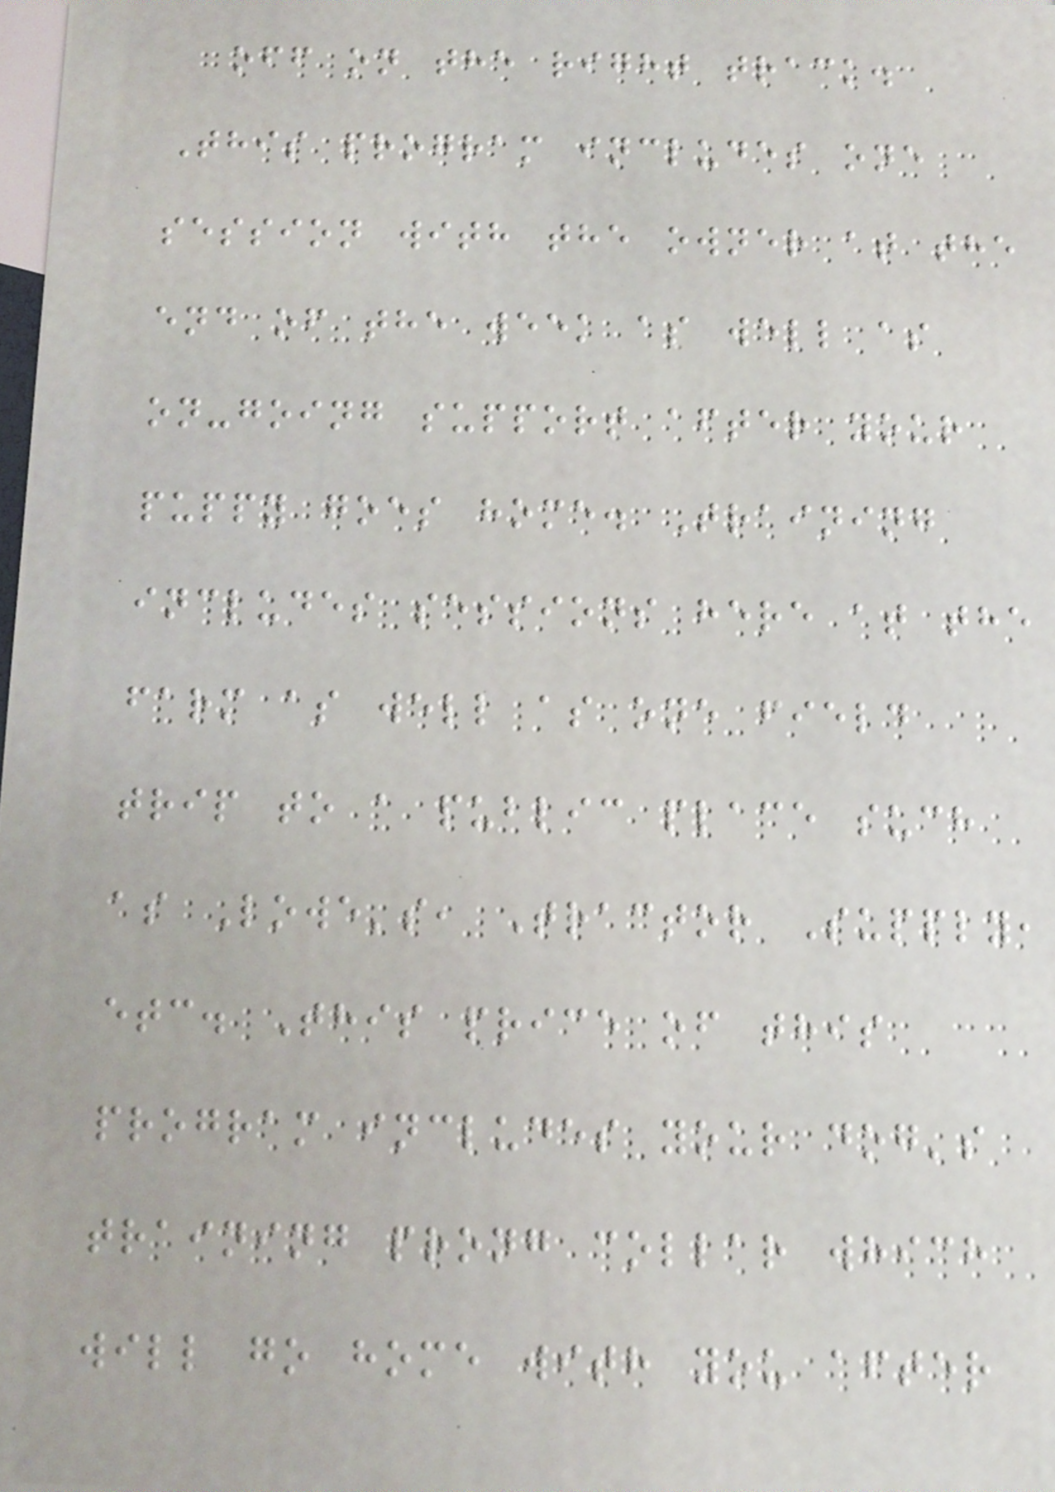off on the right track.
This program includes one
session with the owner at the
end of the week as well as
on-going support after your
puppy goes home. Training
includes sessions here at the
farm as well as one field
trip to a public place such
as Lowe's, Tractor Supply,
etc. This price of this
program includes your dog's
training prong collar which
will go home with you after
